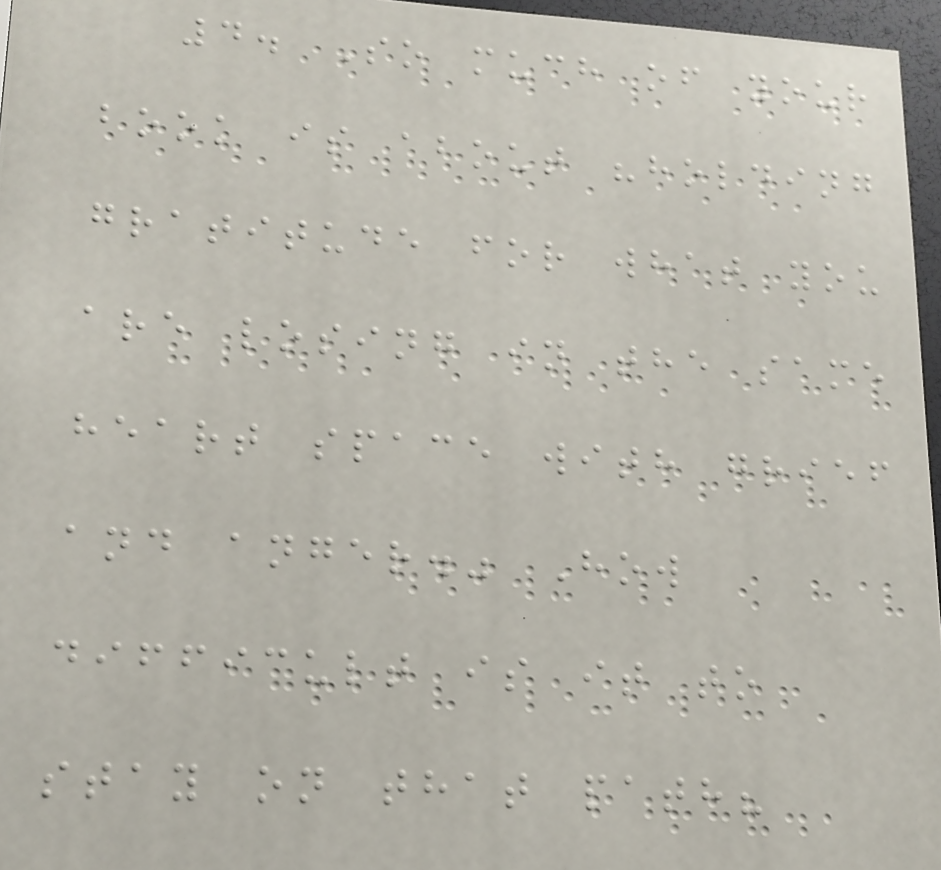4. So much of your
book is about "holding
gratitude for what you
are losing in the same
heart space with grief
and anger." How
difficult is it to
stay on that path?
